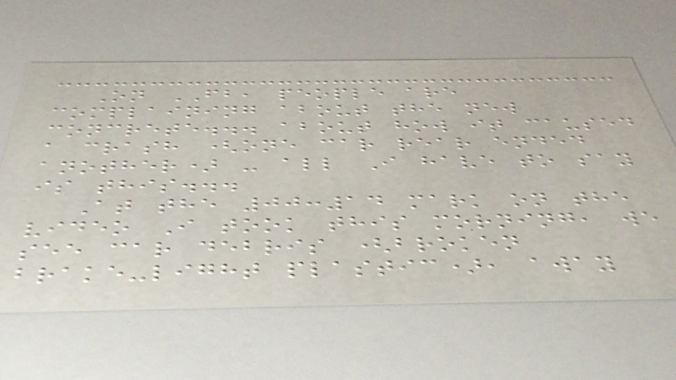On FB, people are
complaining about the new
concrete... about how it caused
a crash (one car rear ended
another) - all I have to say
is this...
At the 00:14 mark on the
video I took this morning, we
see car debris (broken
brake-light plastic), away
